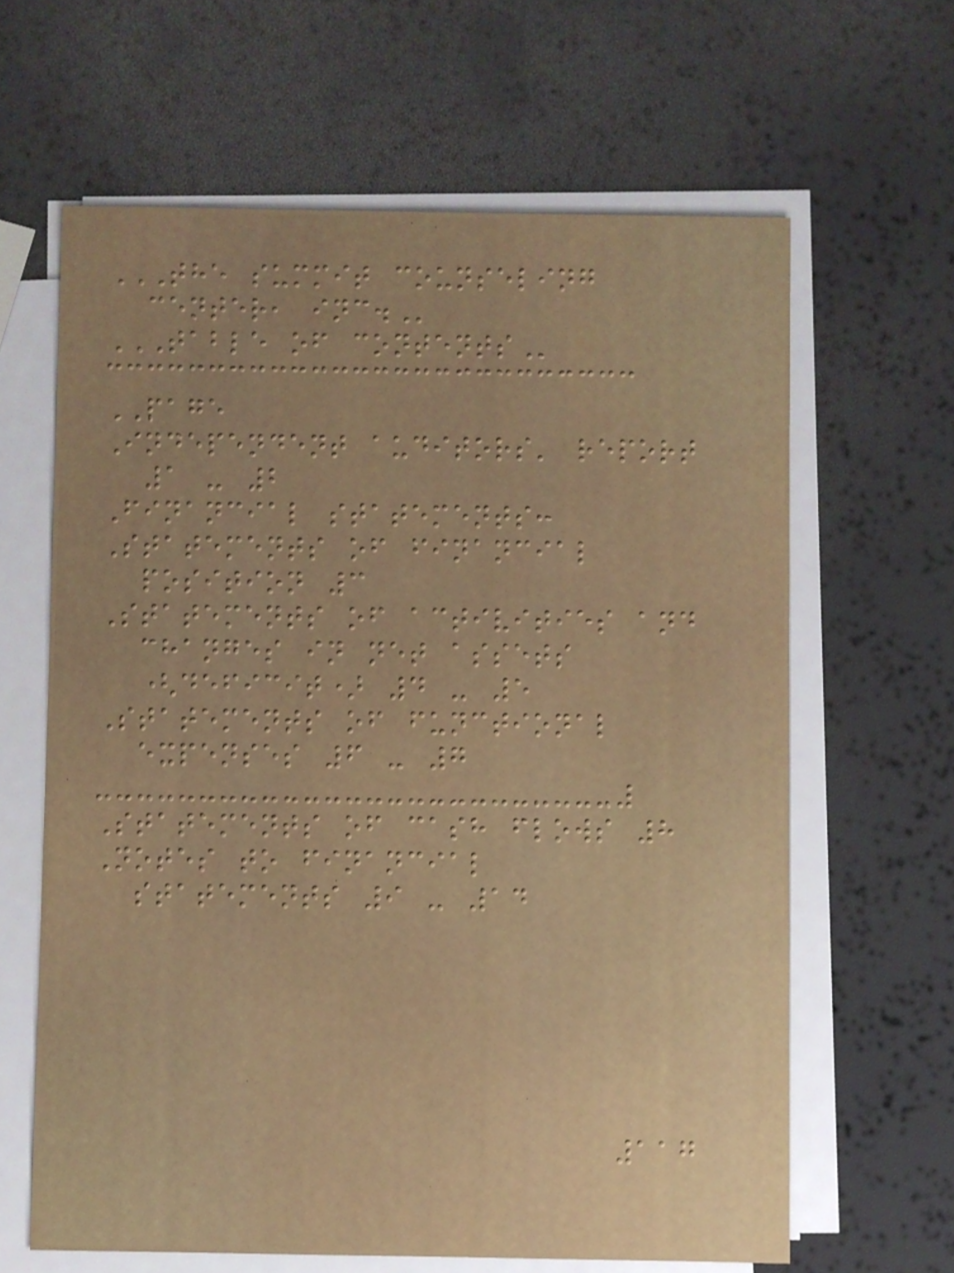THE SUMMIT COUNSELING
CENTER, INC.
TABLE OF CONTENTS
PAGE
Independent auditors' report
1 - 2
Financial statements:
Statements of financial
position 3
Statements of activities and
changes in net assets
(deficit) 4 - 5
Statements of functional
expenses 6 - 7
Statements of cash flows 8
Notes to financial
statements 9 - 14
117
